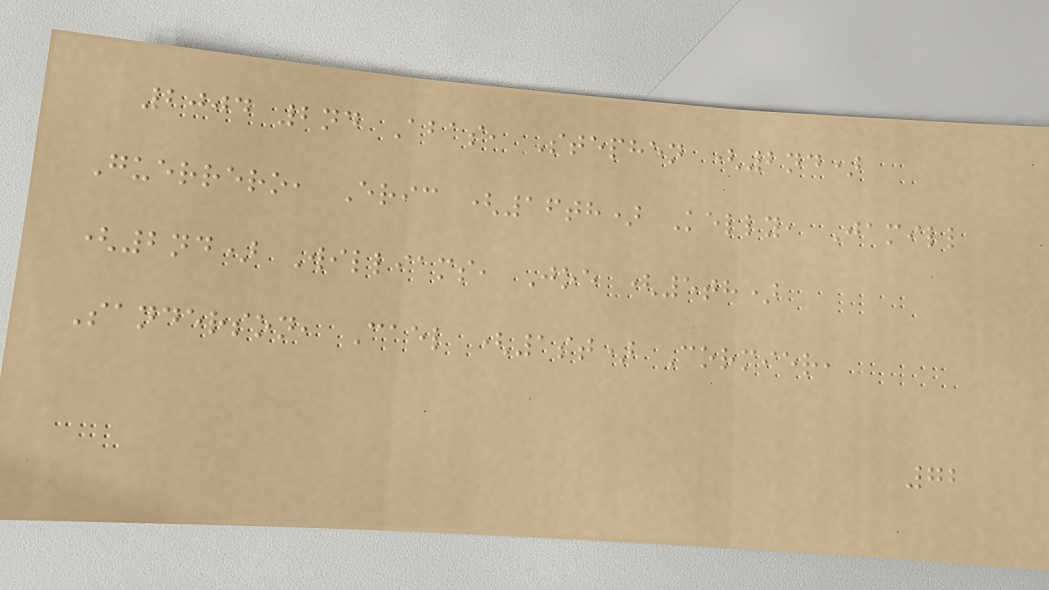2004 2nd Abas, Stephen (2nd)
Guerrero, Eric (16th) Kelly, Jamill
(2nd) Williams, Joe (5th)
Sanderson, Cael (1st) Cormier,
72
